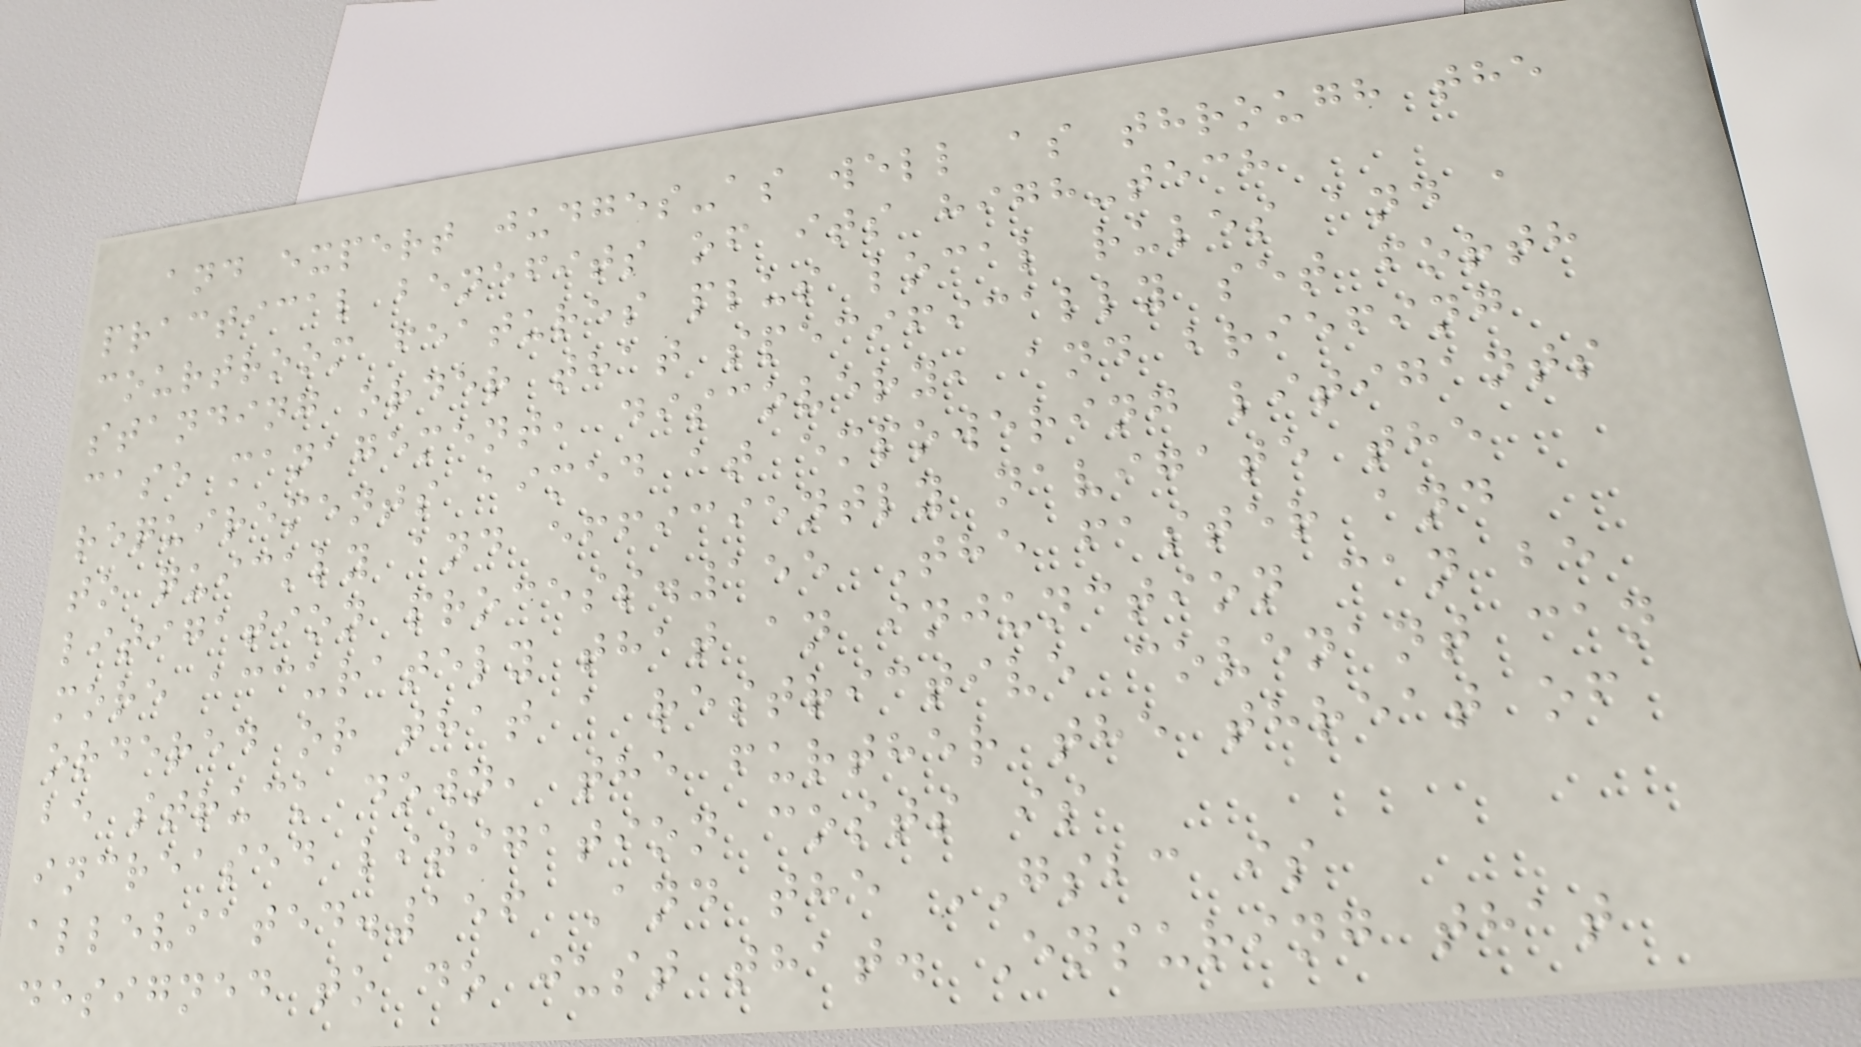and expert judges-as well as through the
practical benefits of its high-tech
courtroom features plus local rules and a
standing order that specifically set forth
case management, discovery, and briefing
requirements aimed at empowering litigants
to quickly and efficiently navigate the
litigation process.155 The faster and
more accurately that an injunction can be
ordered or that a restrictive covenant can
be struck down, the further the threat of
increased litigation costs is
alleviated.156 And the GSBC is
designed to do just that. Ensuring that
